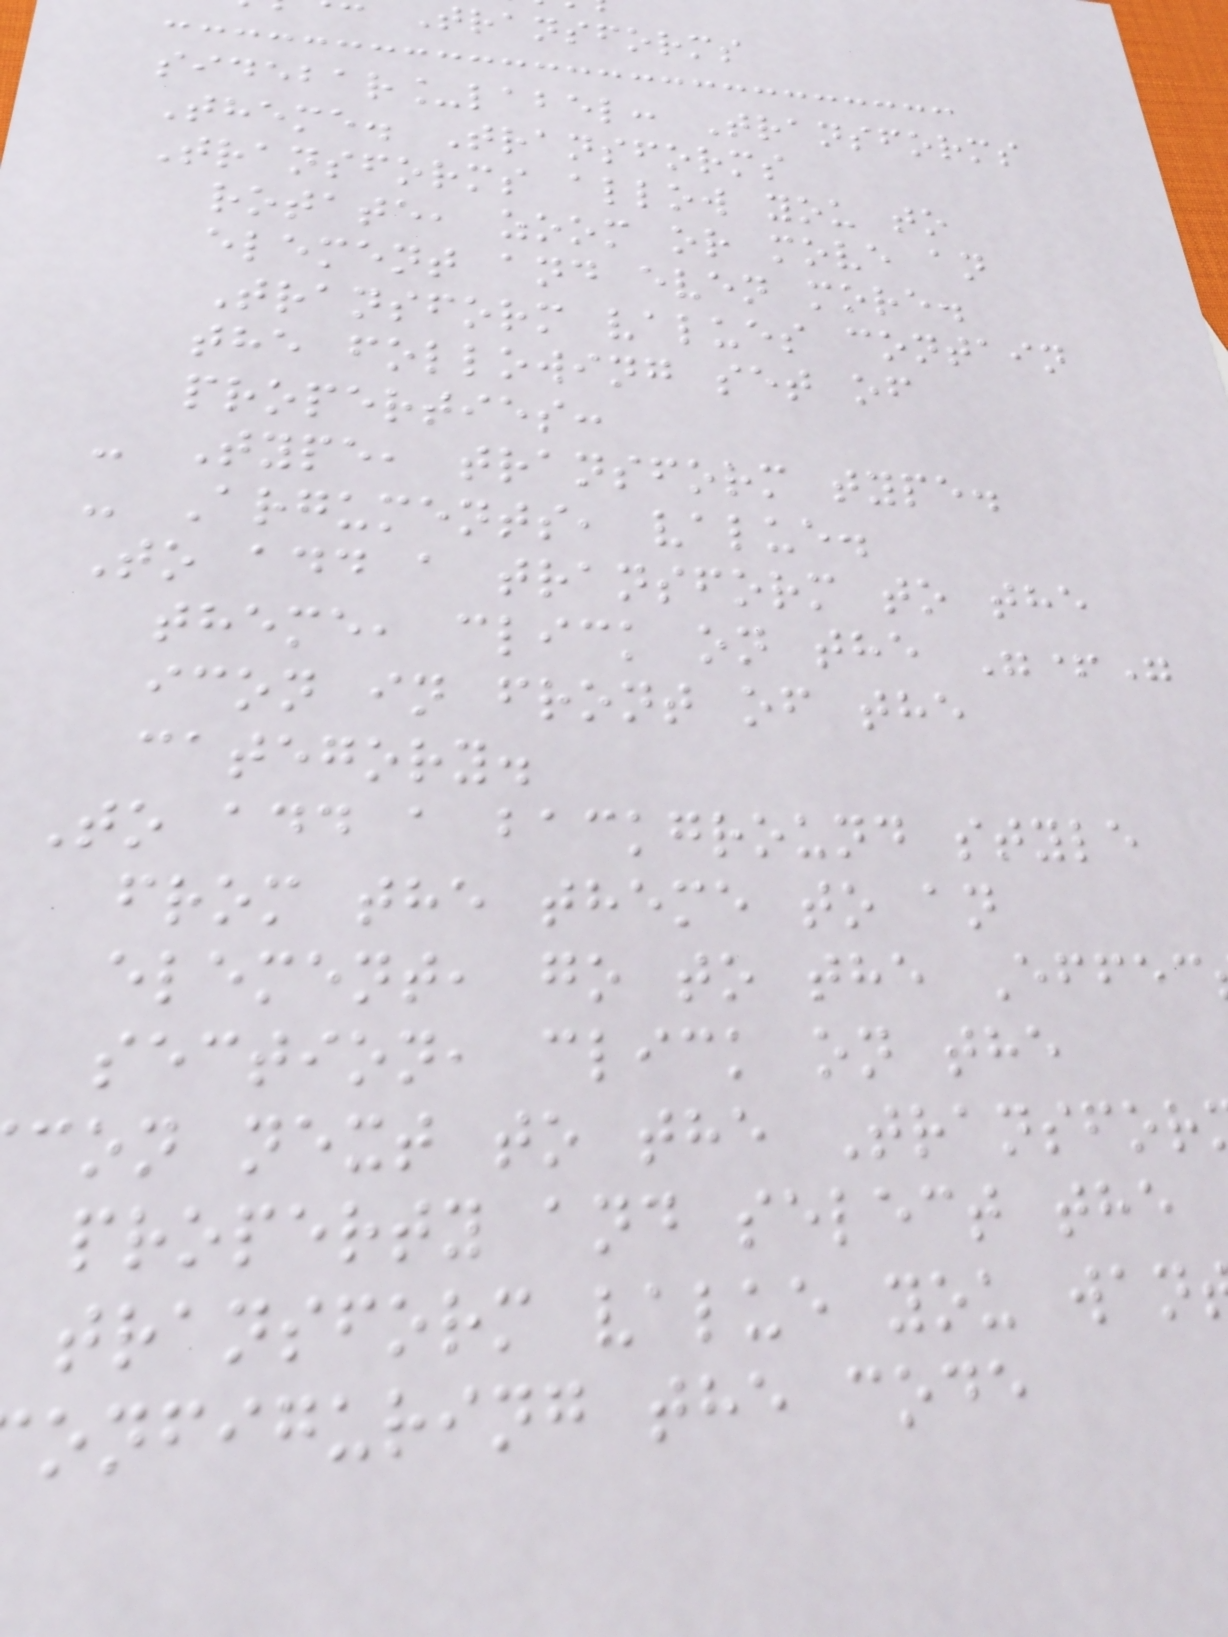transforms
sidebar_label: Transforms
Theme. Transforms
Transforms allow you to
rotate, zoom or move an
element and even more.
Transform values contain
the following set of
properties:
- Type, transform type.
- Arguments, value.
To add a transform to the
theme, click on the "+"
icon in front of the
category.
To add a background style
from the theme to an
element, go to the Effec
section, click on the
con next to the Transfor
property and select the
transform value you wan
onfiguring the code
